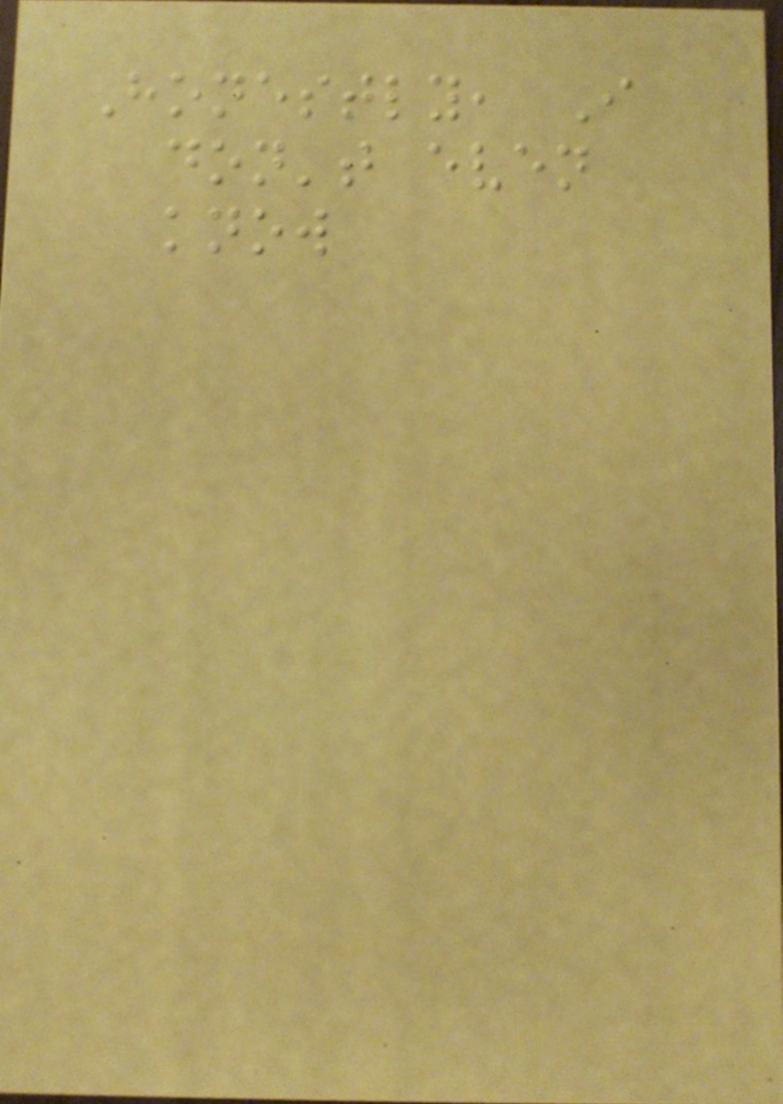Honestly, I
don't even
know
